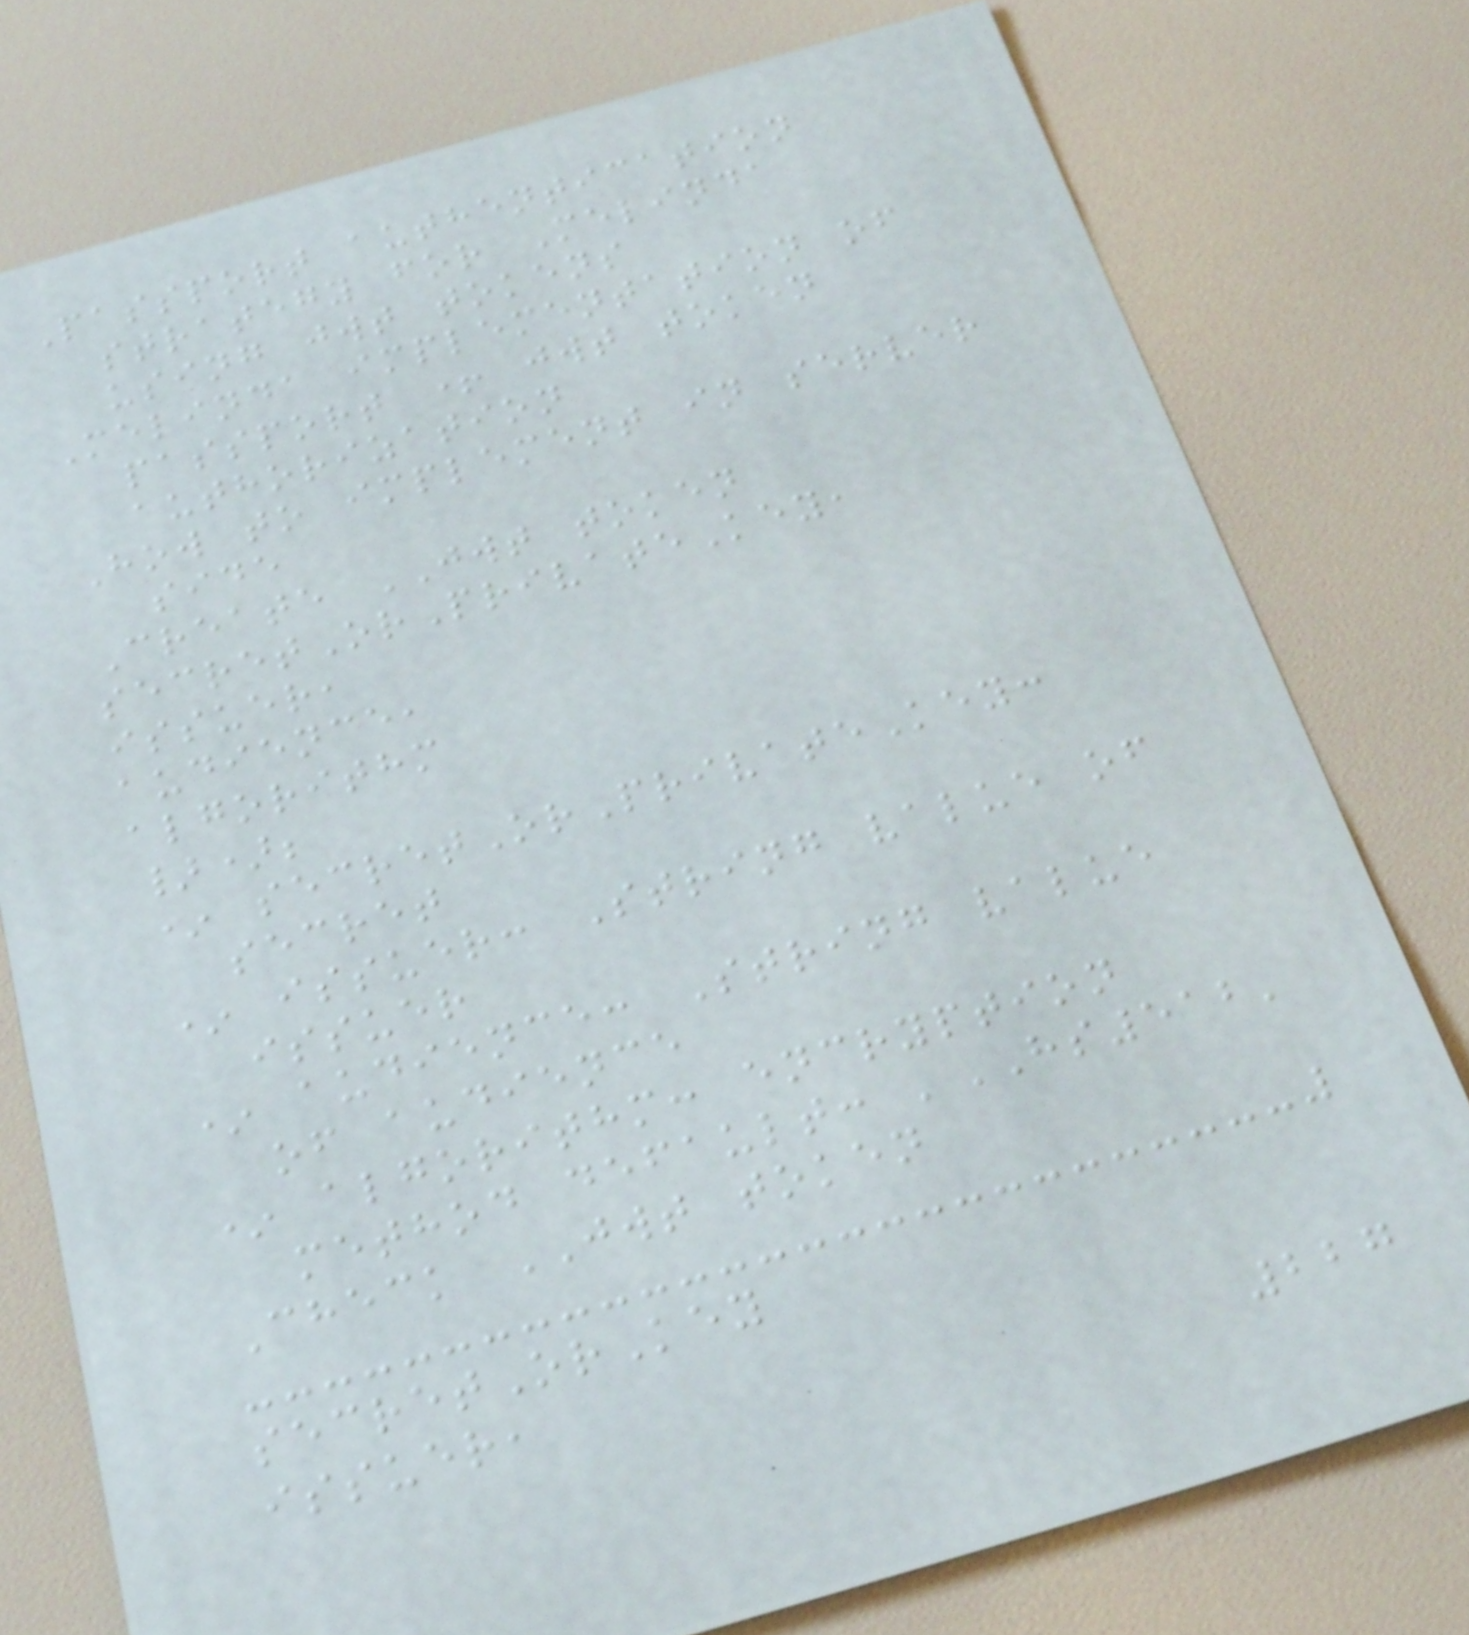Passport authentication
strategy for Melinda
using jwt tokens
Melinda implementation of
passport + jwt token
authorization
How to implement in server
side
Create JWT token
secretOrPrivateKey,
issuer,
audience,
algorithm
});
* secretOrPrivateKey:
secret
* issuer: String value of
issuer
* audience: String value
of audience
* algorithm: encryption
method default: 'HS512'
Check JWT token
secretOrKey
issuer,
227
